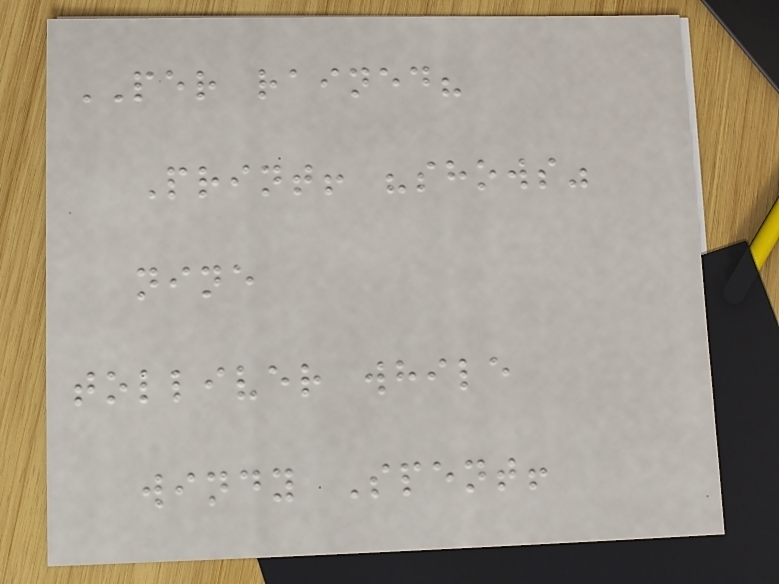PER rained?
Print! "shows"
nine
tolliver while
windy Spent!
